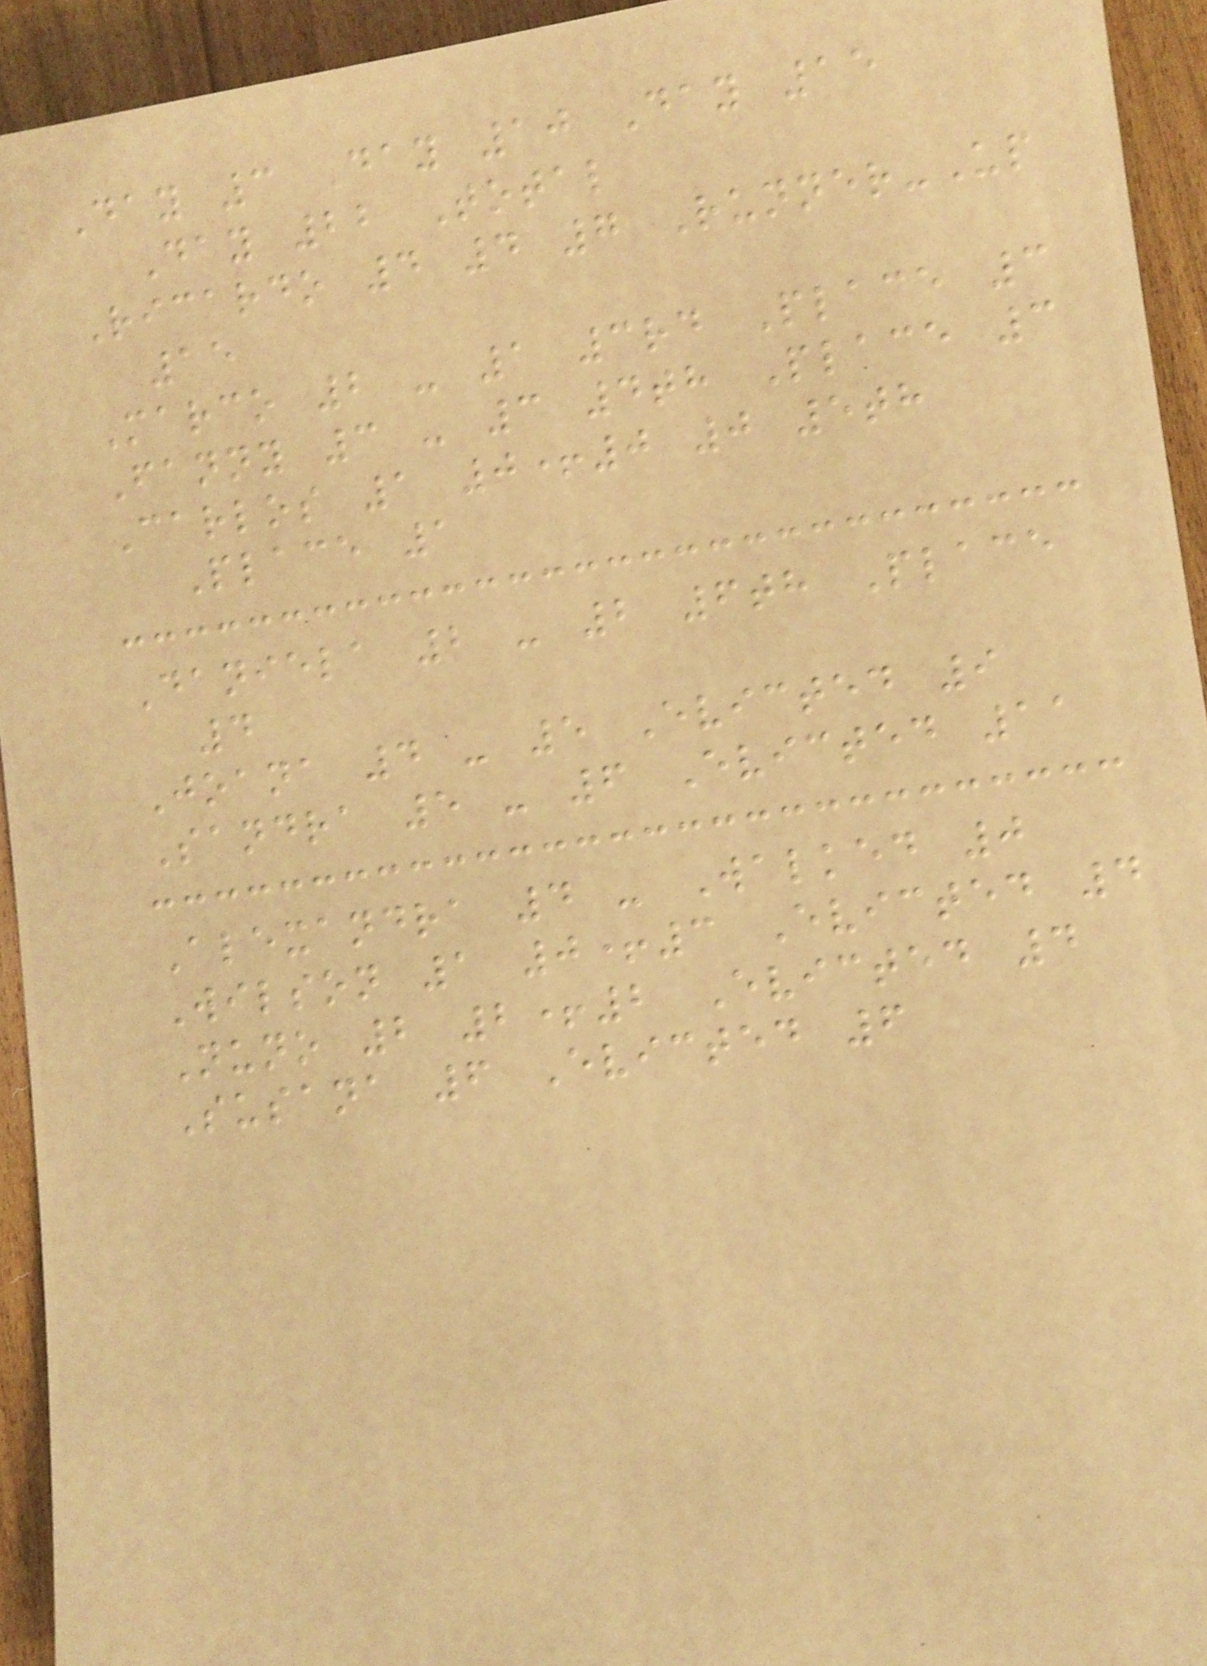Day 3 Day 10 Day 15
Day 22 Total
Ricardo 4 4 7 Runner-Up
15
Marco 2 - 1 3rd Place 3
Fanny 3 - 3 4th Place 3
Carlos 1 0+0 0 5th
Place 1
Daniela 2 - 2 6th Place
4
Joana 4 - 5 Evicted 9
Sandra 5 - 6 Evicted 11
Alexandra 4 - Walked 0
Wilson 1 0+3 Evicted 4
Nuno 2 2+2 Evicted 4
Susana 6 Evicted 6
